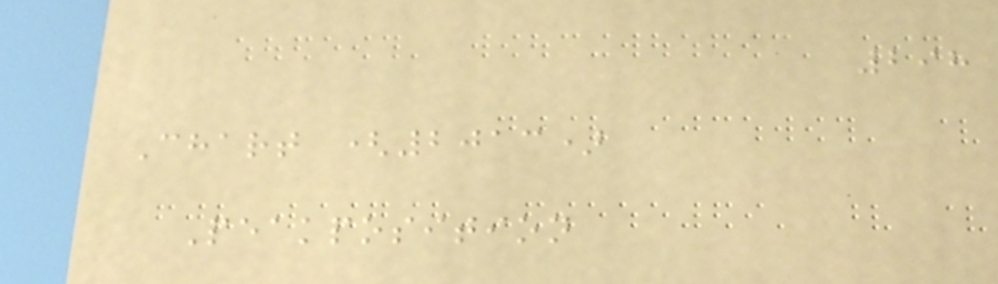298
Chart (2013)
Peakposition
